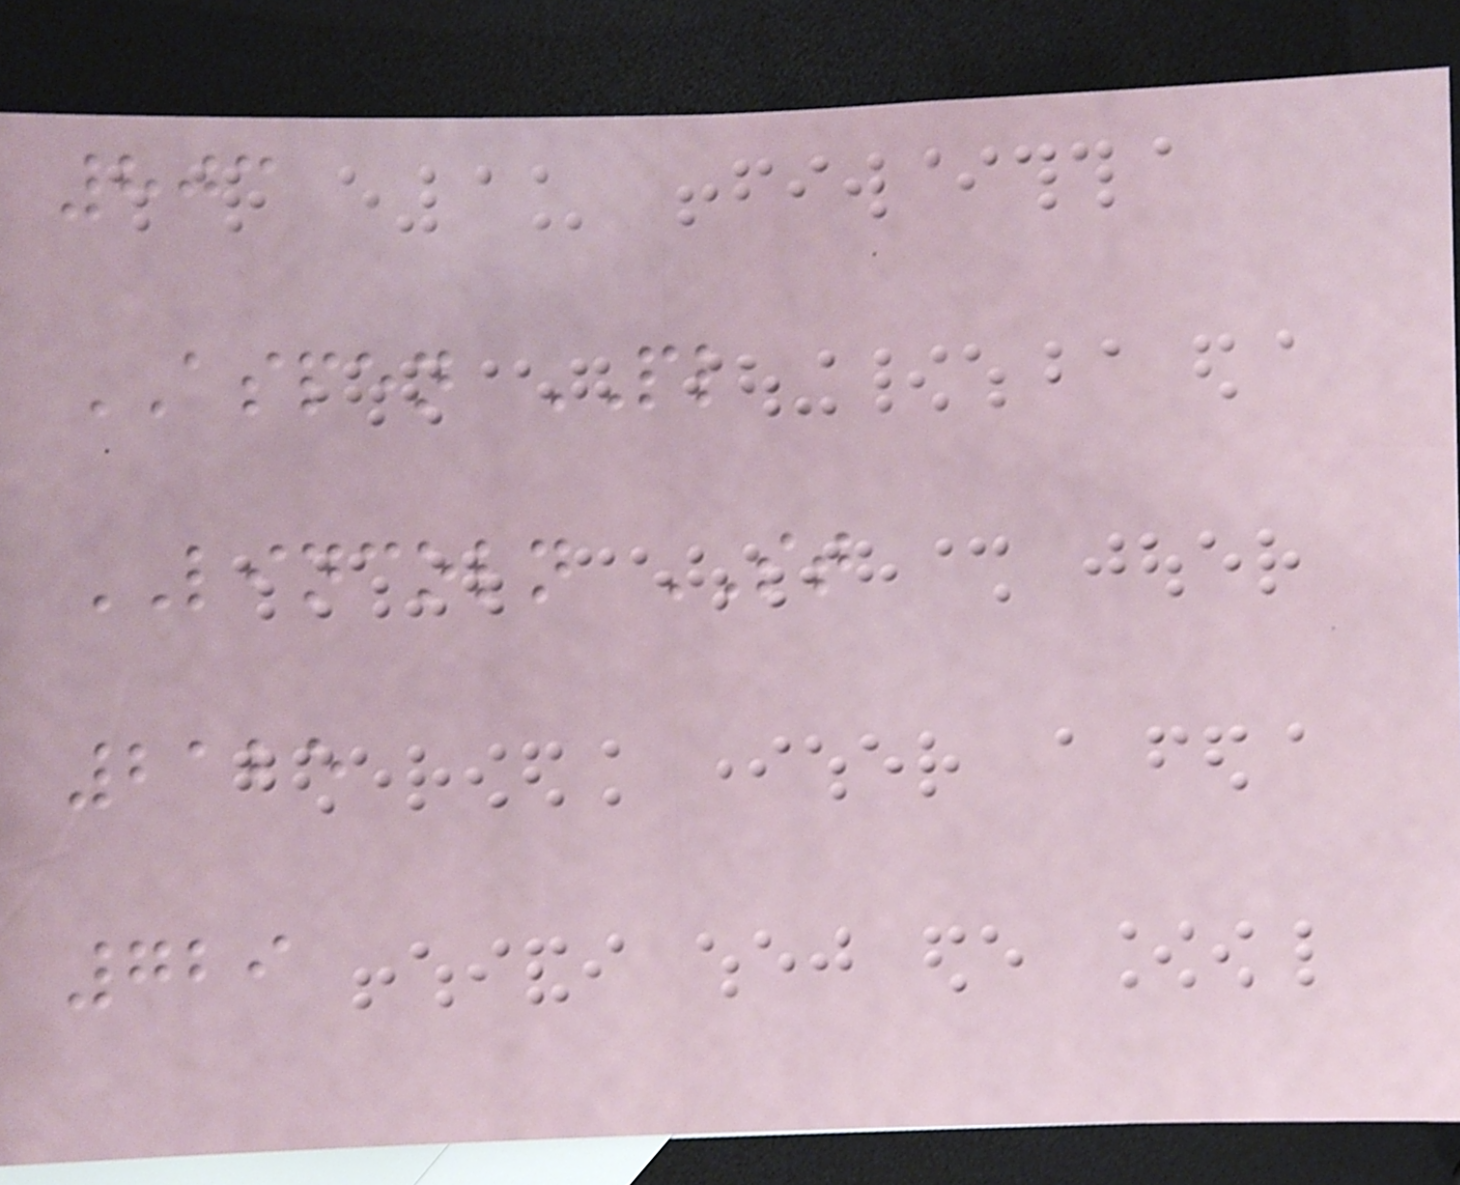803
ASPEN PL
LINCOLN ST
2125
729
